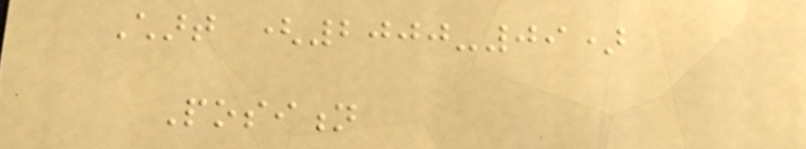Chart (2000-09)
Position
